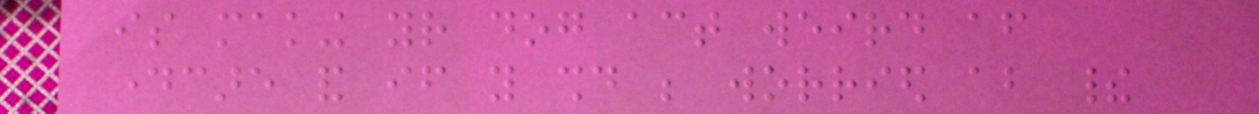is making your dog act weird after
daycare and if you should be worried about their
